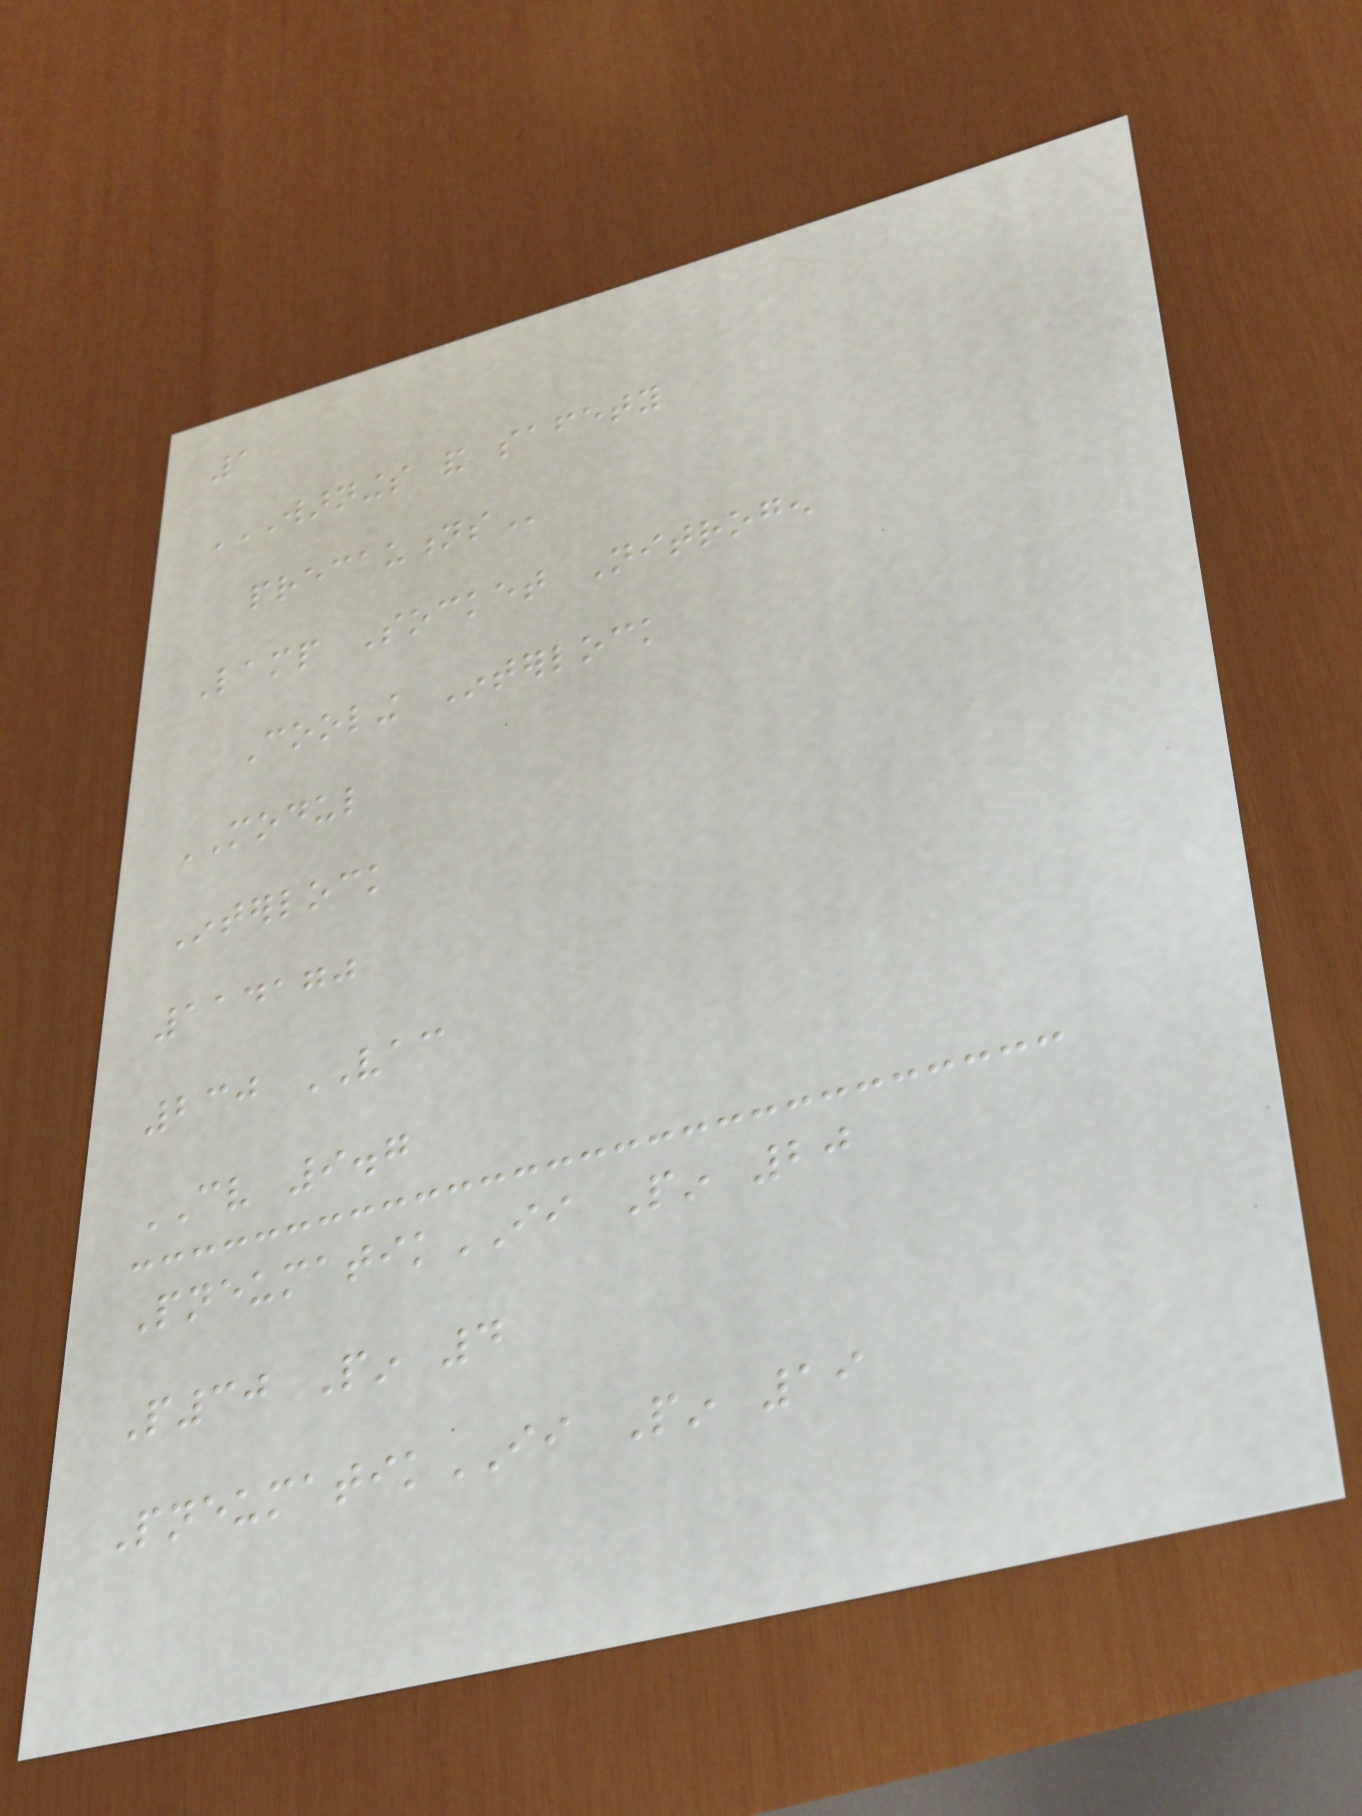1
WARNINGS AND SAFETY
PRECAUTIONS
Lamp Socket Nitrogen
Cooling Interlock
MODUL
Interlock
114170
230 VAC
CV 9.7
PneumatikII Pin 20
P30 Pin 4
PneumatikII Pin 19
